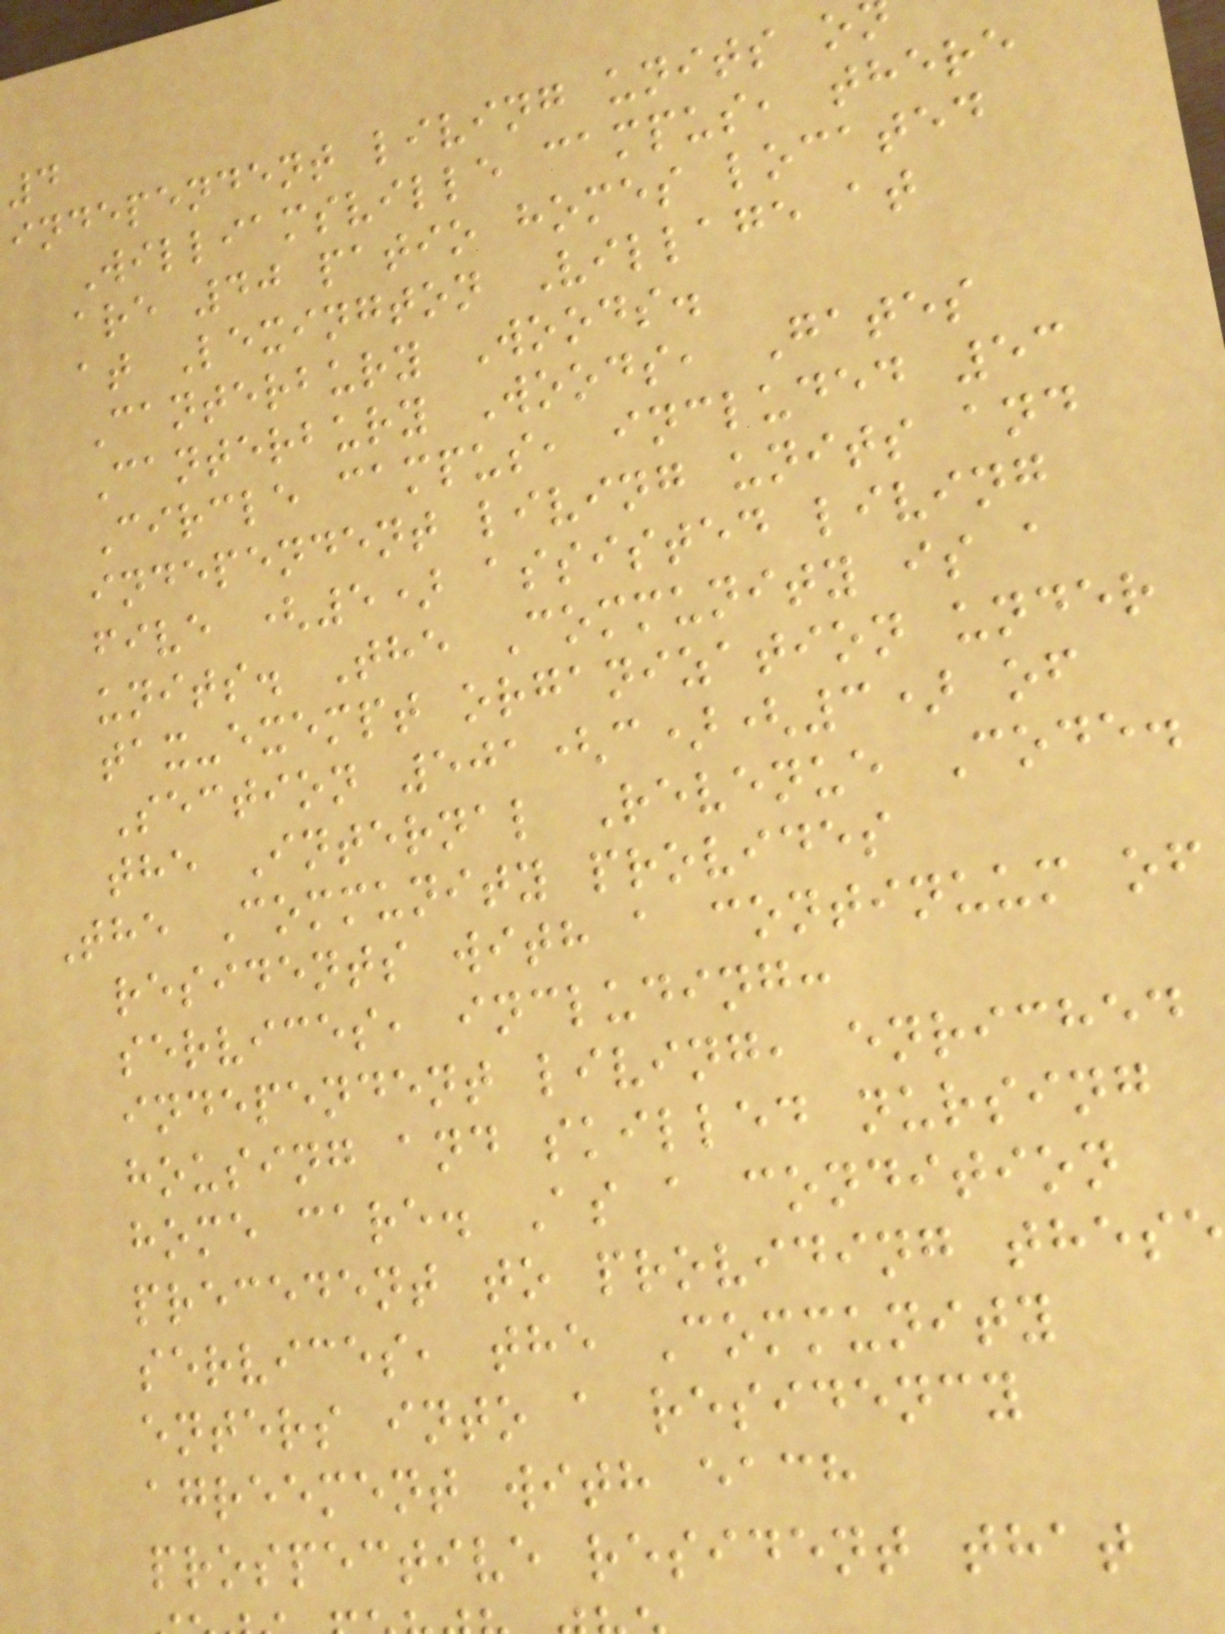4
independent living units o
Williamsville campus, there
are 40 patio homes located
at Lexington Village at
Canterbury Woods.
Canterbury Woods, Gates
Circle campus, included 53
independent living units and
five (5) assisted living
units. The Community is a
tax-exempt organization under
Section 501(c)(3) of
the Internal Revenue Code.
The Community provides
residents with a continuum of
services, including:
independent living, enriched
housing and skilled nursing
home care. As a condition
precedent to providing thes
services, the Community
enters into a residency
agreement with each
prospective resident that
